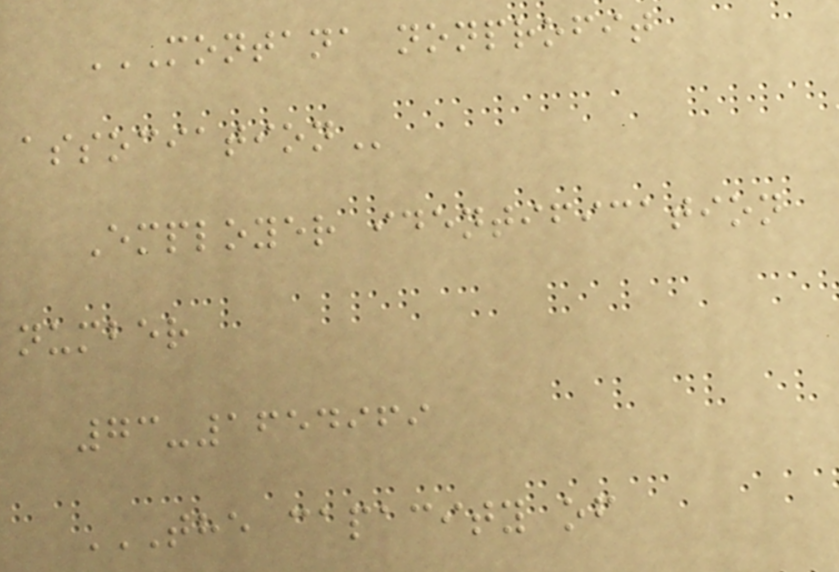MONTANA NONPROFIT
ASSOCIATION
Employer identification
number
73-1654969
THE CAPACITY OF
